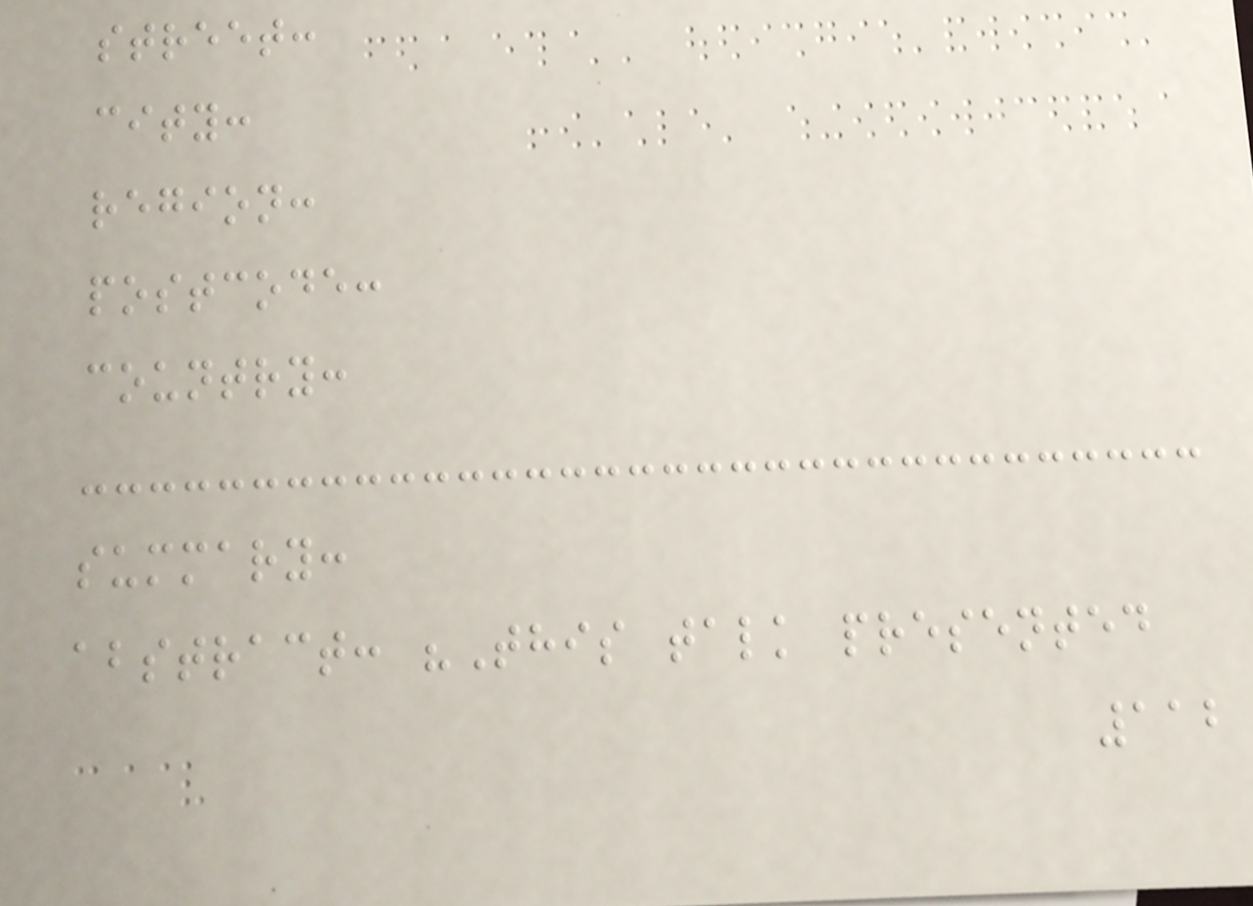street:
city:
region:
postcode:
country:
summary:
abstract: "This talk presented
112
